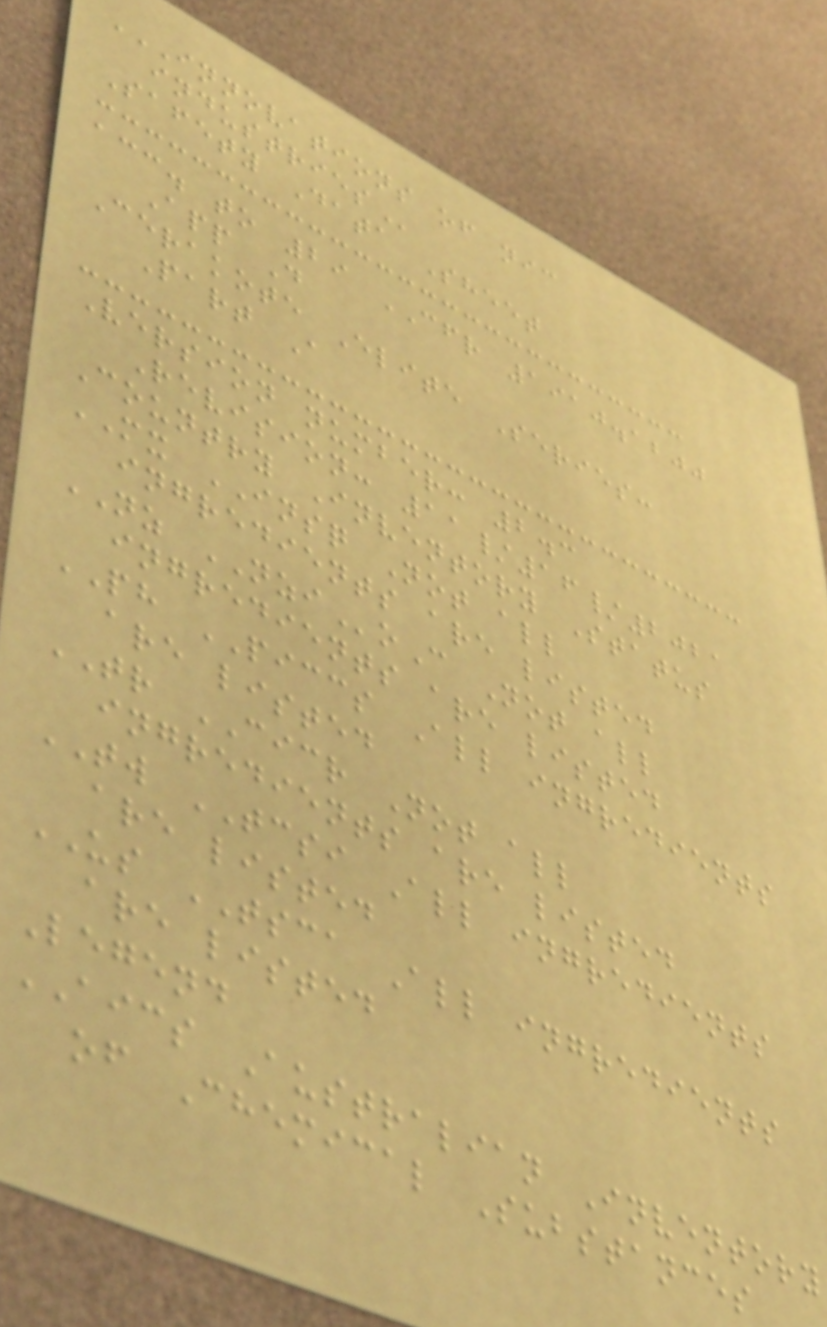INNOVATIONS OF NIC
INDUSTRIES
Safety Data Sheet
acc. to 29 CFR 1910.1200
App D
Cerakote Elite Series:
Part A
Version number: 2.3
Revision: 11/16/2021
Country Inventory Status
MX INSQ Not all
ingredients are listed
NZ NZIoC Not all
ingredients are listed
PH PICCS All ingredients
are listed
TR CICR Not all
ingredients are listed
TW TCSI All ingredients
are listed
US TSCA All ingredients
are listed
Legend
AICS Australian Inventory
of Chemical Substances
